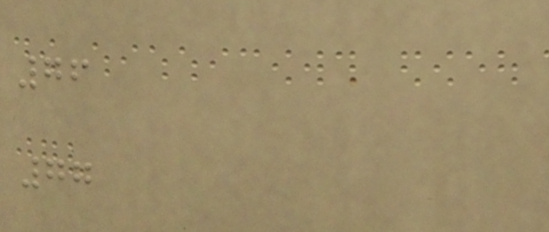76
77
